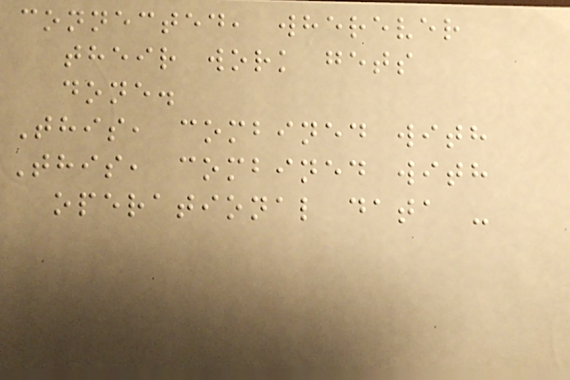connected, wherever
their work gets
done.
This, combined with
This, combined with
operational data -
